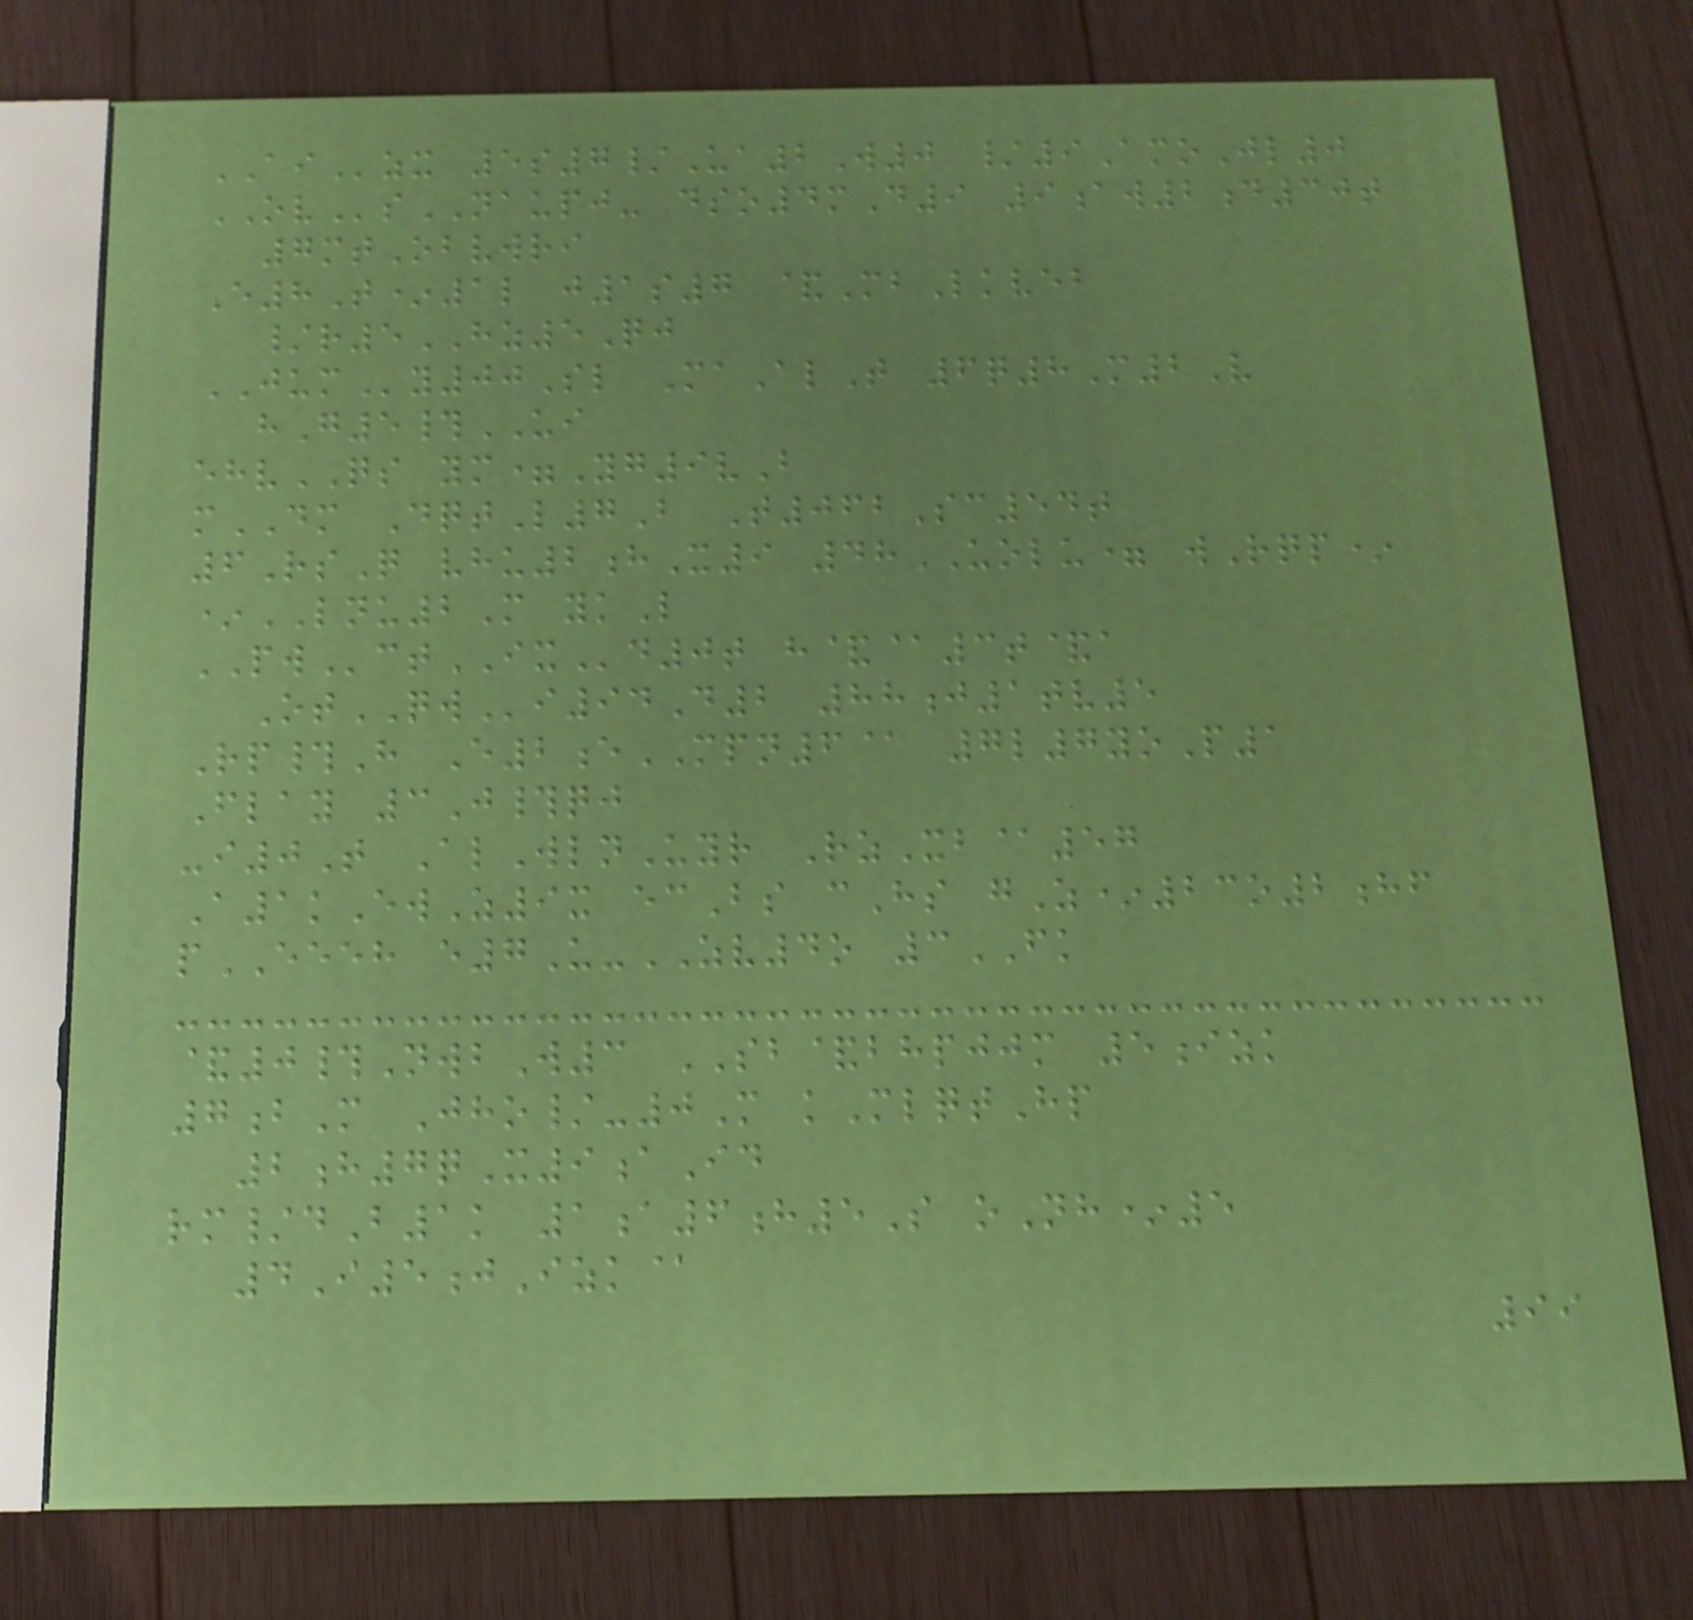AIzx 5s7/Ua2W0 /9AmoJl0
OVsNAUPJ- dso4mD9 9aw2d30t
7mtObvwri
E8T*1l j1s7 &MbLkveb
/r5HZ5Qj
JUMy00Sl MaAlT 6q8M2V
hG5#UI
ehvQS ym=Yg9vB
mDM DqtL7B T062Sc54t
6RsQ vhu2hX9 48UOLU= wRqp*
*LNU2M ykL
PWctIXd0t h&@3t&a
OtQWi94D2 88j1tv5
Rp#H E2eMPN6@ 7l7yoP1
Flay 3J#qj
-i0T AlWlnUyr RzXb@57
A1kEwZ9x ecBs cHs gZ*23o2hf
pEEEH e7U-ZV4o 3FK
&0#NwbW3 SB&bhpjjm 5izk
7bM Jho/-0M kMlqtHp
2h7qX9aId
rm/dB1k 1a6h5S oNh*5
4I5jIzk@
99
